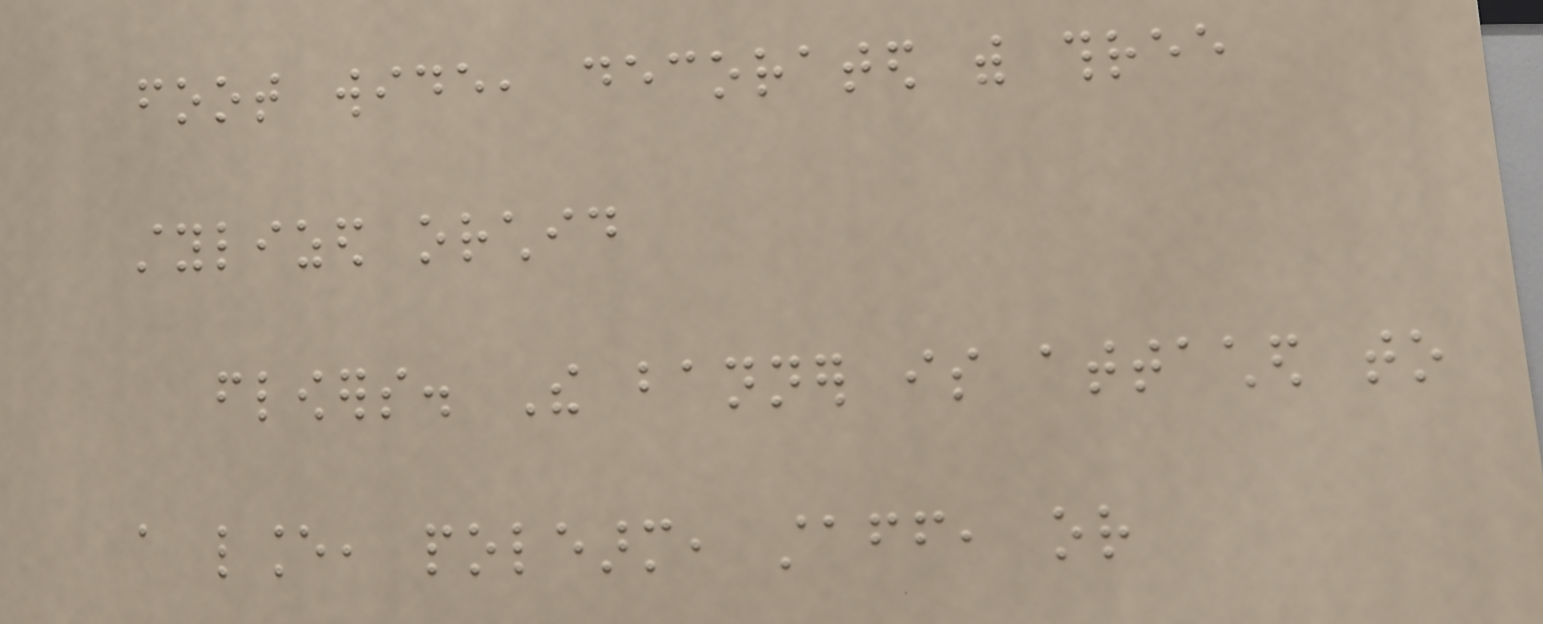foot wide, decorated with three
stylized orchid
flowers. The banner is attached to
a lance, polearm, staff, or
